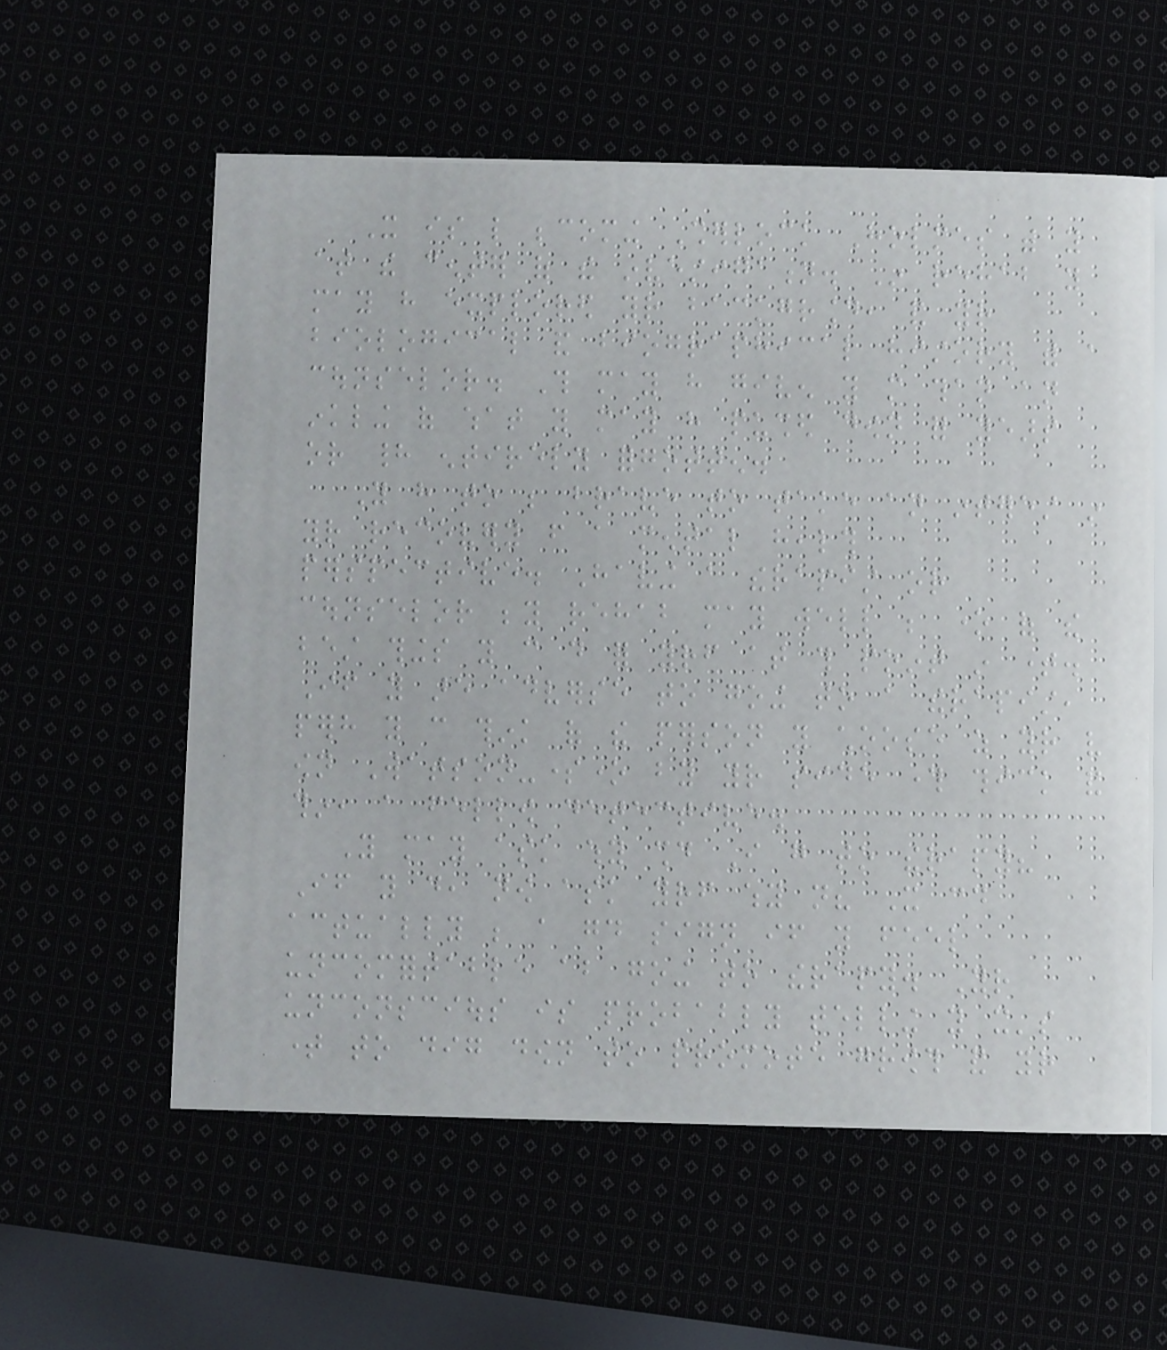It is like becoming Sherlock Holmes with you
at the center of the investigation. In rehab you
may have explored your background, and your
biological and biographical history with a
counselor. This may have given you more than an
inkling of what you may have pushed down for years
or had entirely forgotten.
You have to be brave to take an interest in
your recovery from a mental health
perspective. Having a therapist or
counselor beyond rehab may well be one of the
best things you can do for yourself at this point in time.
If you are adverse to going to a therapist,
perhaps you can think of the person you choose as your very
own Watson-someone by your side through thick and
thin, a fellow detective.
You may ask why should I go to therapy?
If you do, now ask yourself why not? It could
actually be a good sign if you feel
uncomfortable about going to therapy. Your
unconscious is probably telling you it's
time to dig down to promote growth and your
